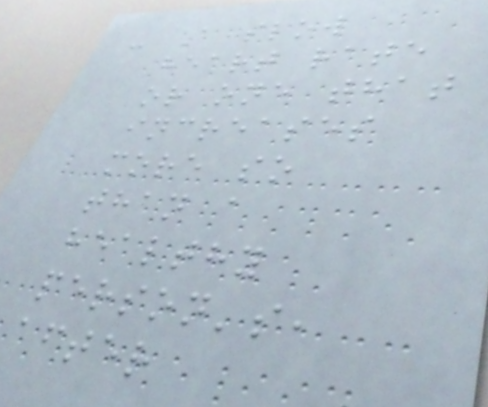- A slow
heart rate
or one that
increases
more so
than a
healthy
person's,
after
